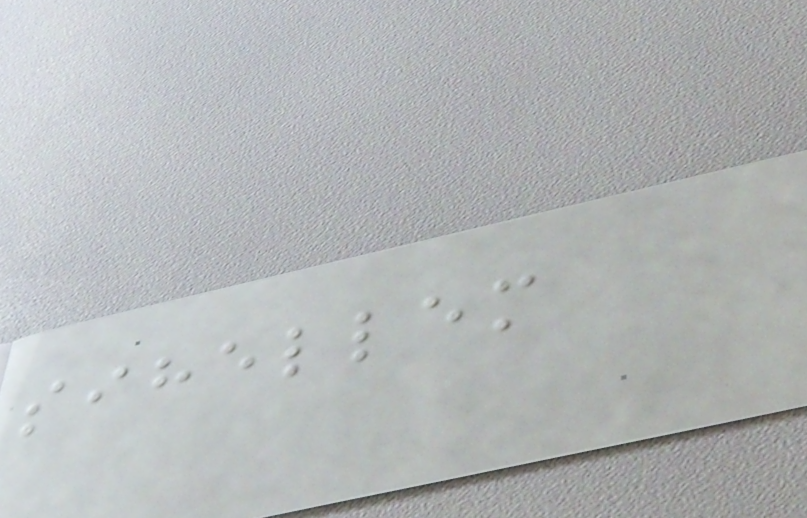sihellem
